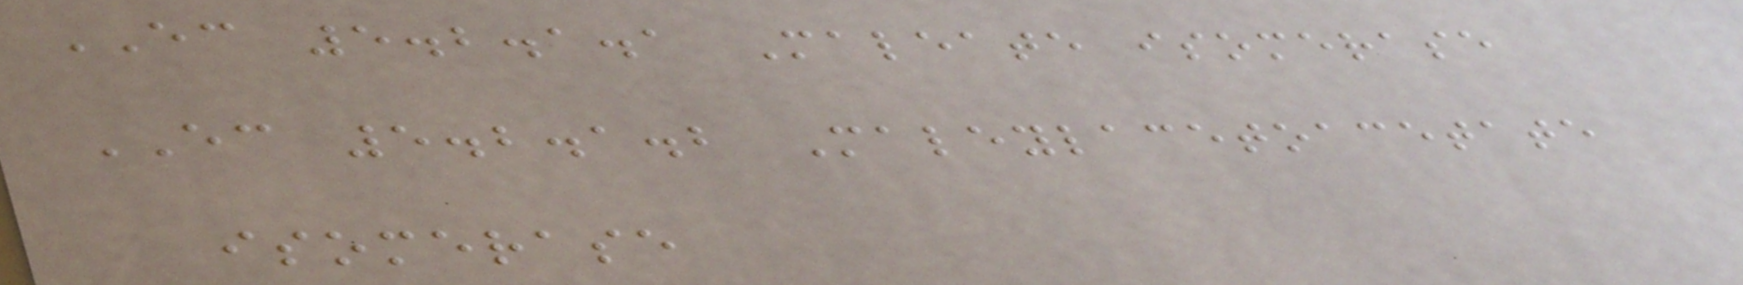EC 5.2.1.1 Maleate isomerase
EC 5.2.1.2 Maleylacetoacetate
isomerase
